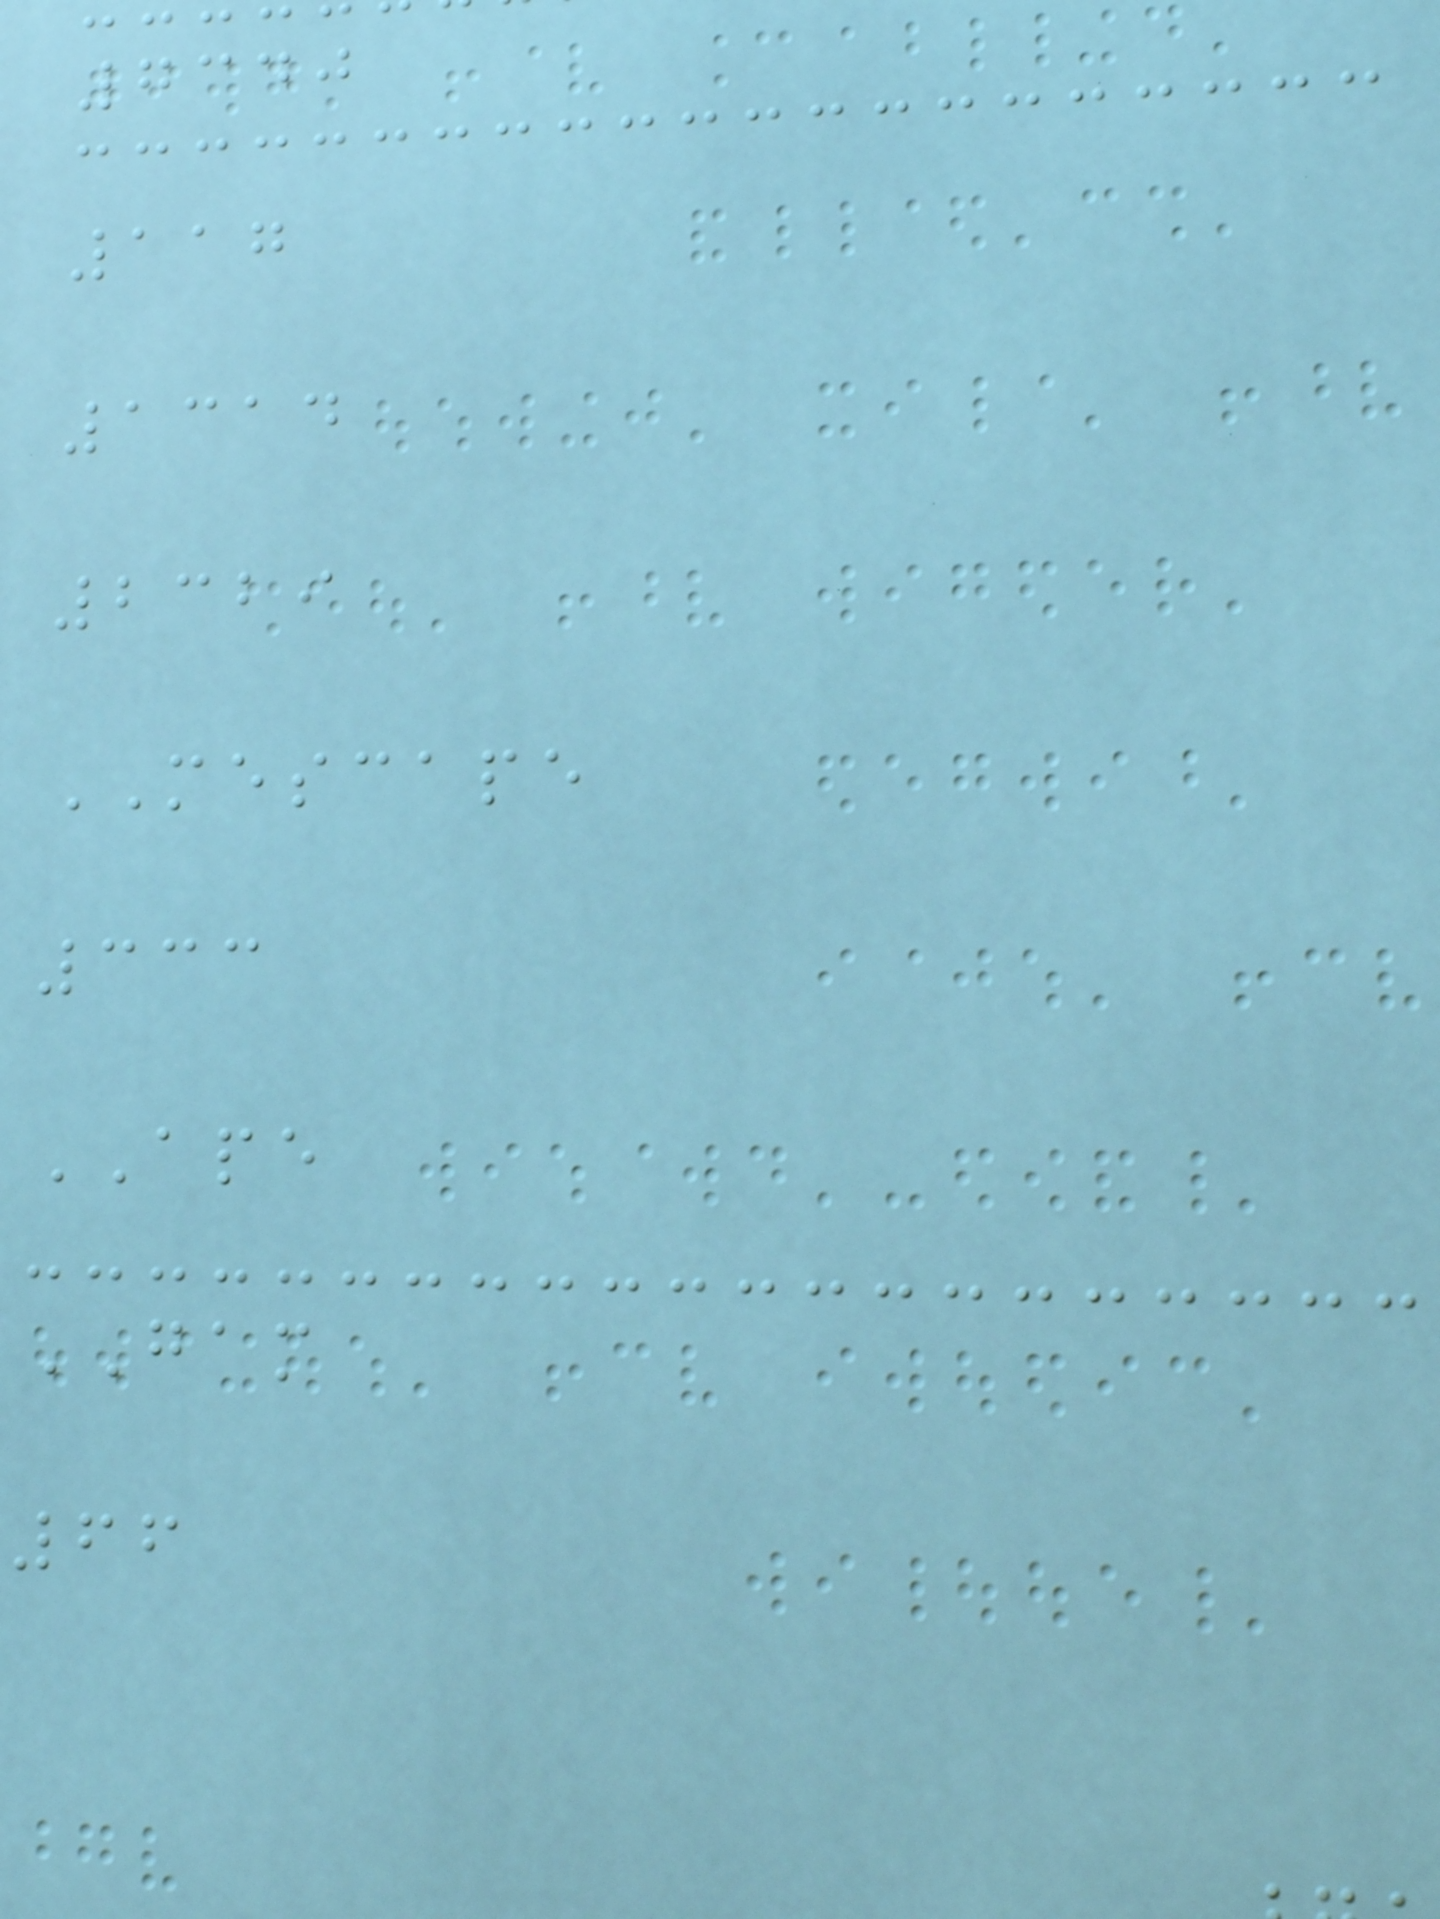7340
117
1314
2329
MESCAPE
333
APE
GAM
66
